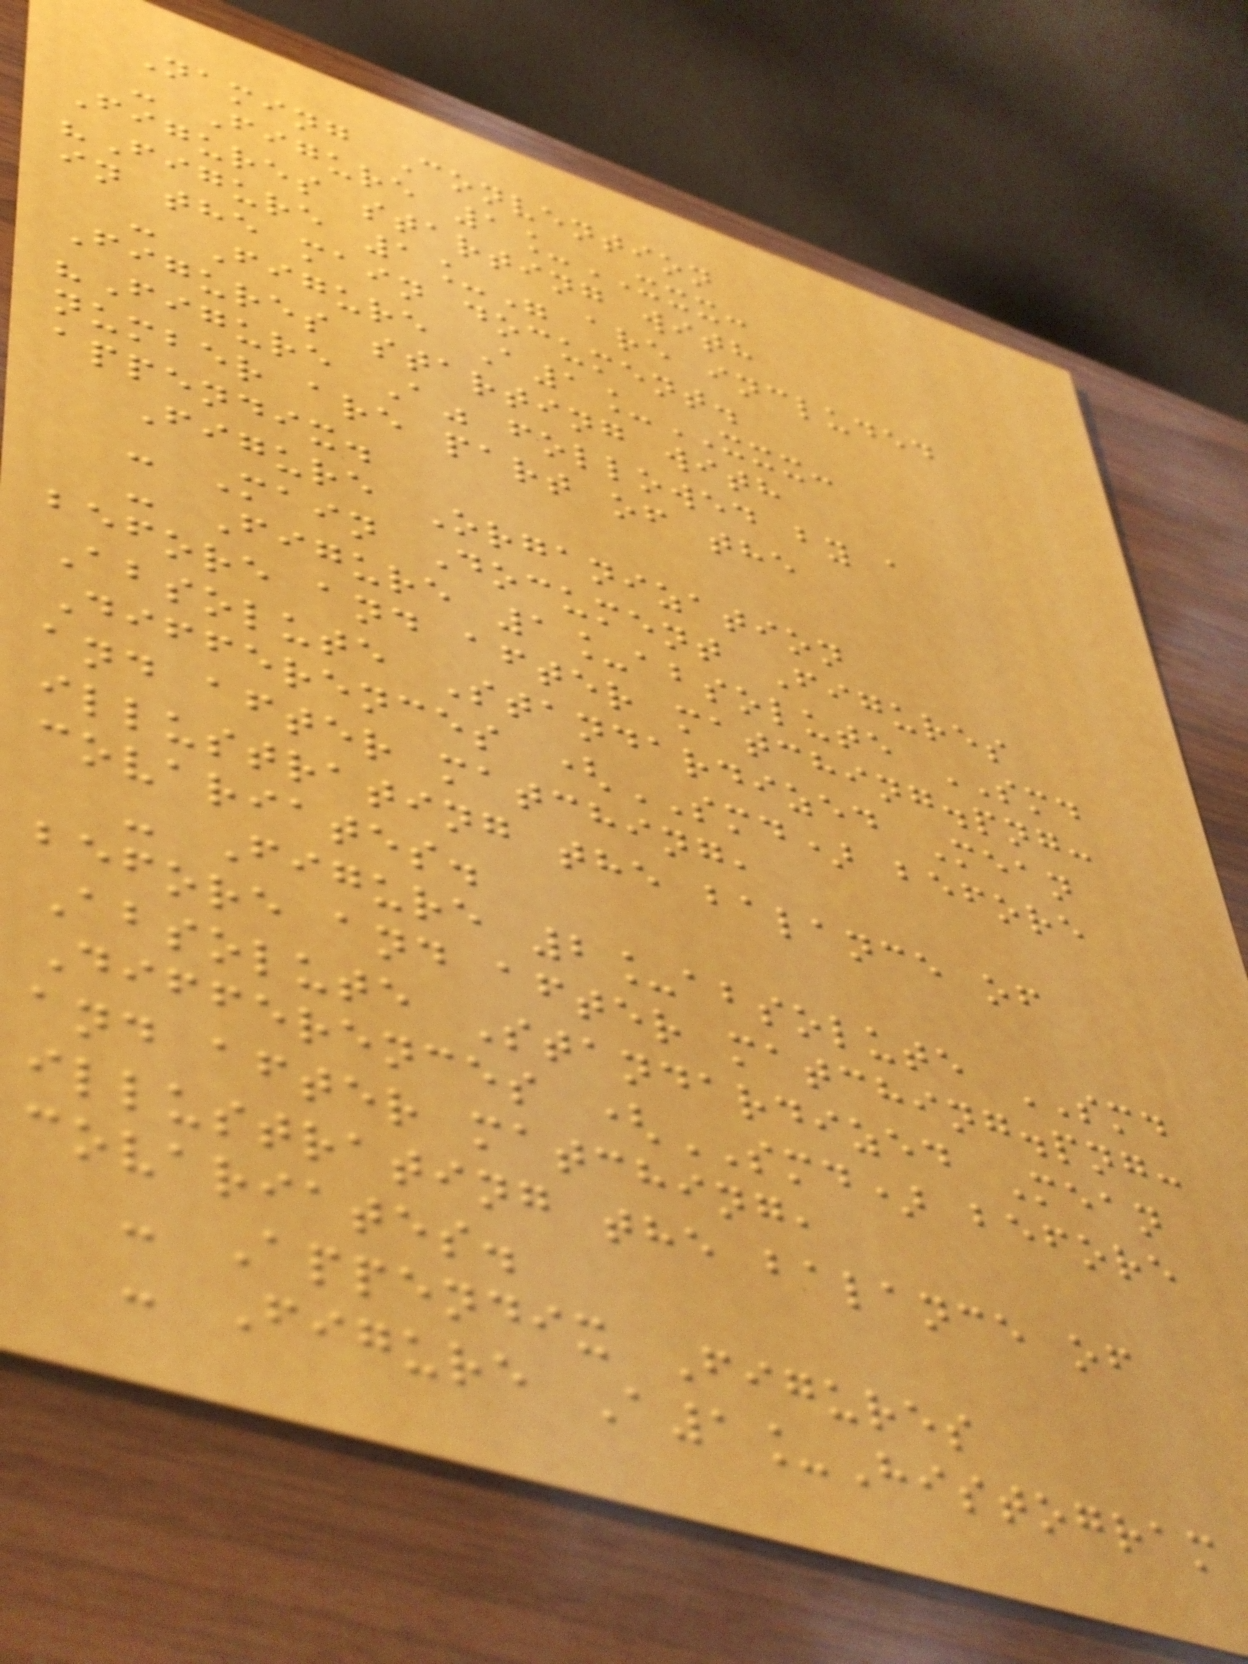Naming Convention
- Figure 1_XXX:
Figures starting with
"Figure 1_" are included
in the main document.
- Figure A1_XXX:
Figures starting with
"Figure A" followed by a
number are part of the
appendix.
Figure Organization
- Main Document Figures
- Figure 1_absolute SMD
before and after matching.png:
Absolute Standardized Mean
Differences (SMD) before
and after matching,
illustrating the balance of
covariates.
- Figure 2_absolute SMD
before and after matching.png:
Absolute Standardized Mean
Differences (SMD) before
and after matching,
illustrating the balance of
covariates.
- Appendix Figures
- Figure A1_Histogram
